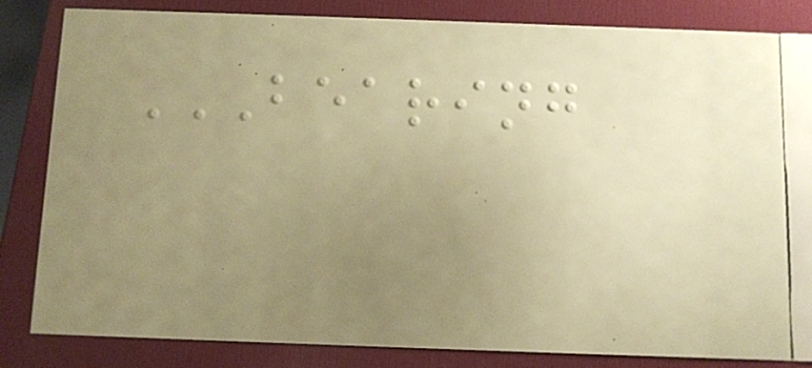BEARING
